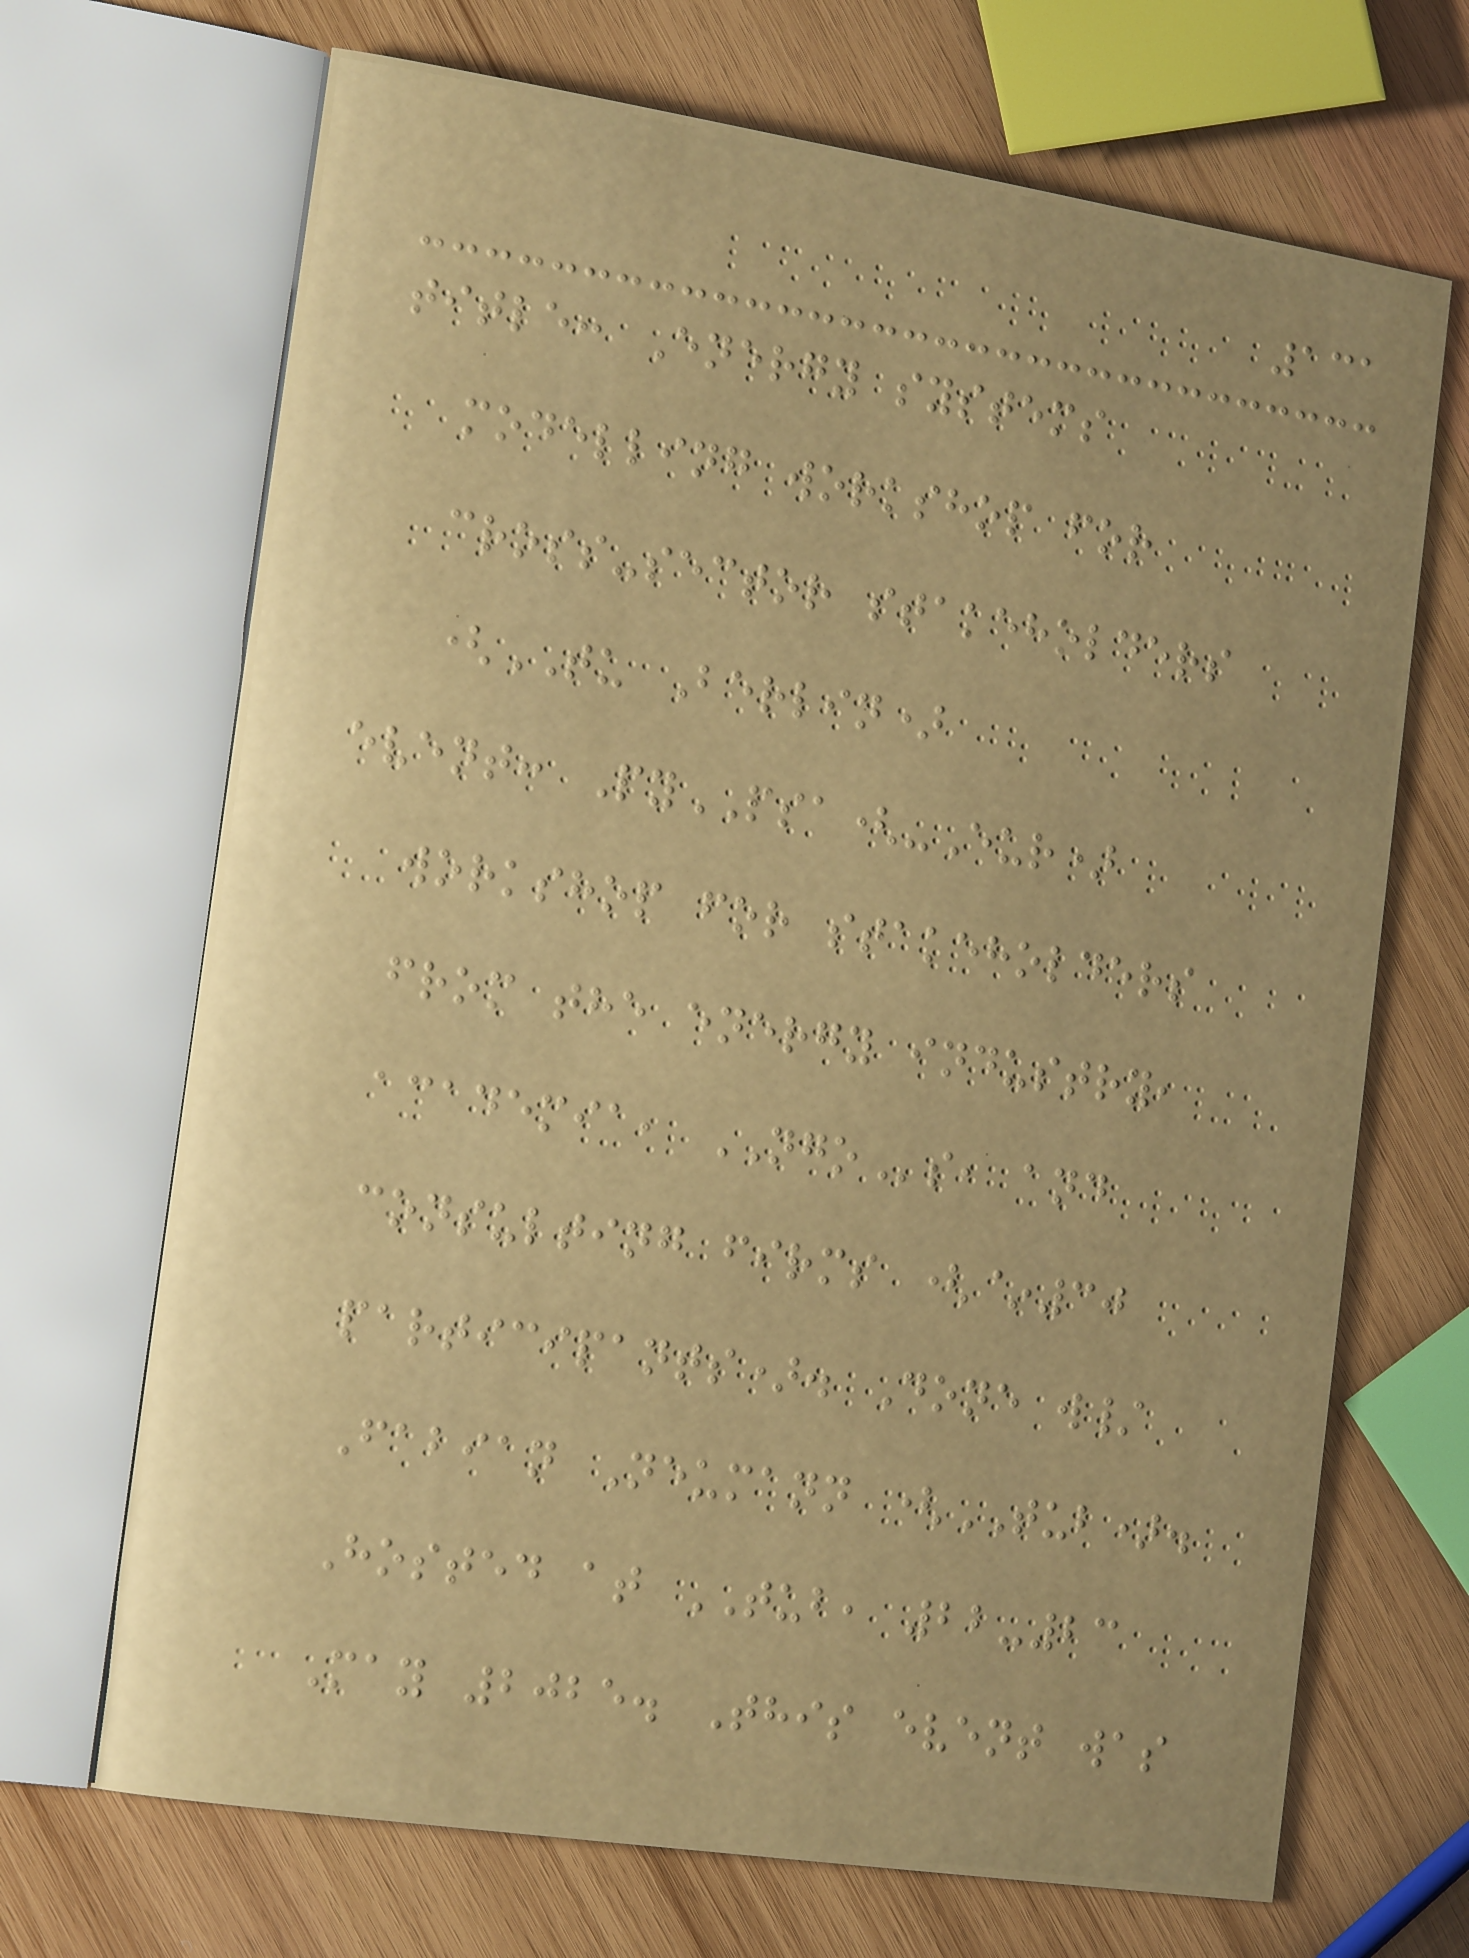131
title: Energy systems
modelling workshop for
cross-sector stakeholders
(TU Berlin)
event: PyPSA(-Eur)
workshop for stakeholders
from the energy industry,
academia, NGOs, and
consulting firms (~30
participants). Done w/
Fabian Neumann (TUB).
Hosted at TUB, 22-23
May 2025. This event was
